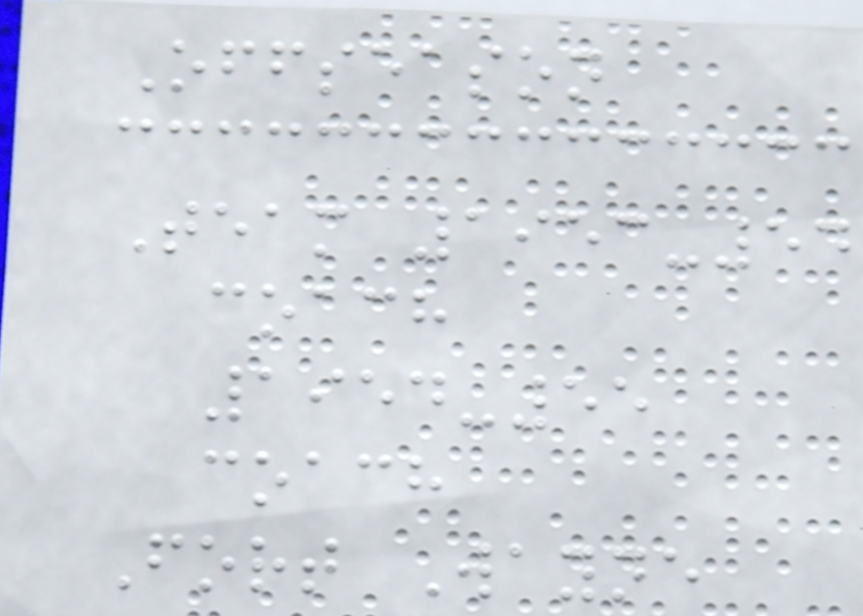Offseason
Team 1953-54
coach
1954-55
coach
Fort Wayne
